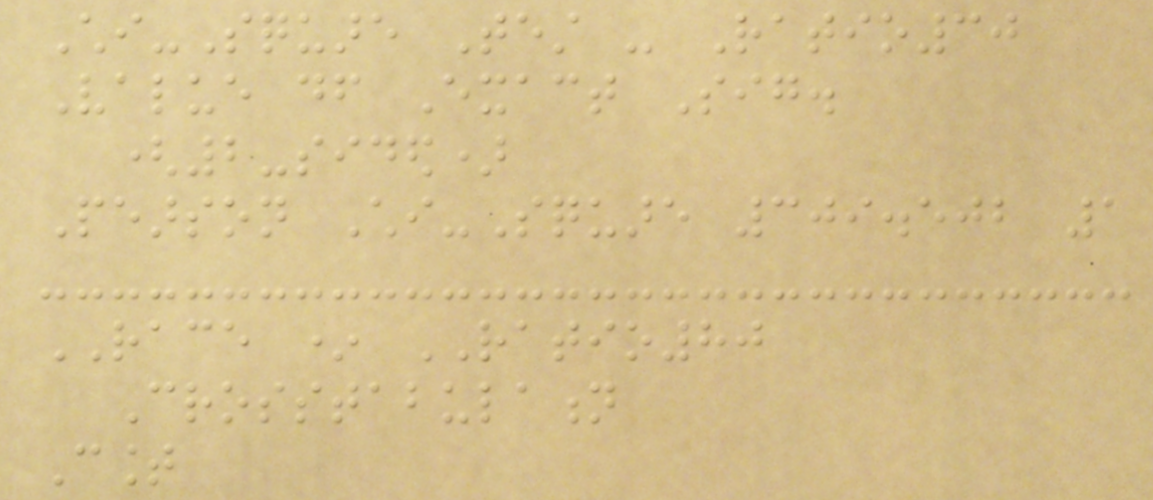Chi-Square Test - Ratio30
Value df Exact Sig.
(2-sided)
Pearson Chi-Square 309.502 1
RACE * RATIO80
Crosstabulation
Count
